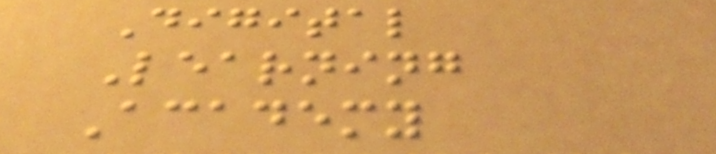Digital
Learning
Academy
